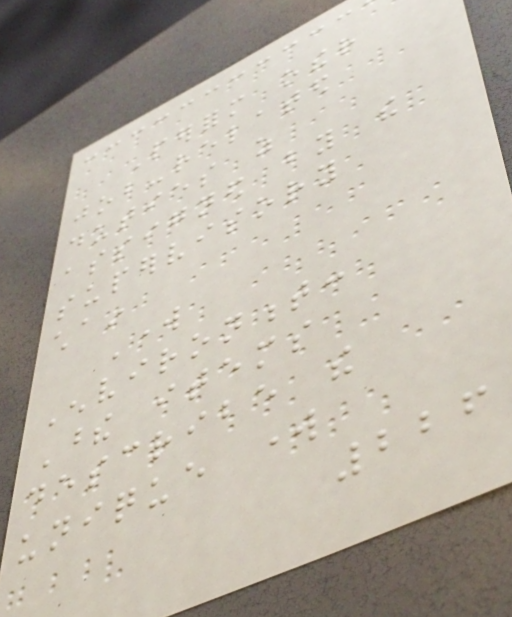Perform other
job-related
duties as
assigned by the
supervisory
chain
Work
Environment:
These items
describe the
unique work
226
